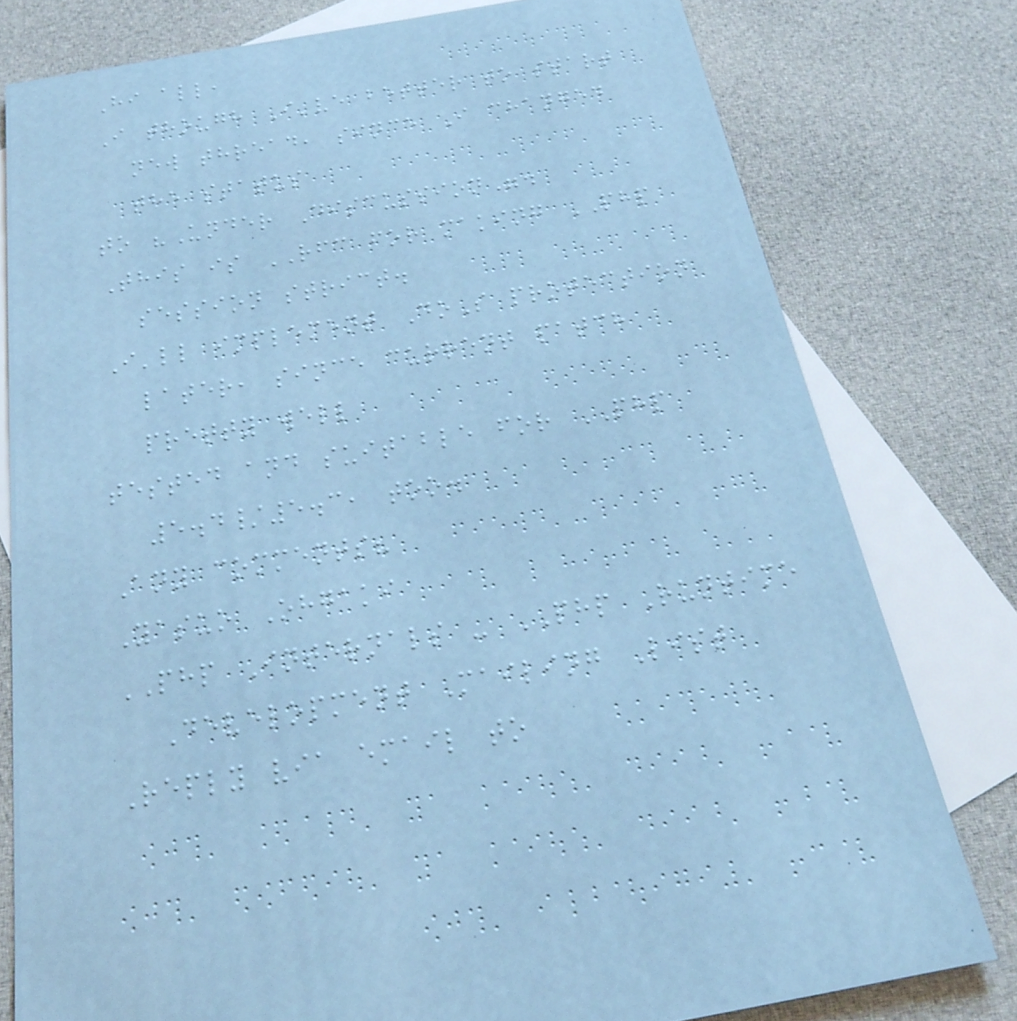Hi all,
I though I've better to start
new thread, since I changed
the status
to "Under Discussion".
This is RFC for making PHP
session strict.
I'll implement DoS protection
later, since current patch
pretty well
tested and suitable for PHP
5.4/5.3, too.
Any comments?
Yasuo Ohgaki
PHP Internals - PHP Runtime
Development Mailing List
Reply via email to
